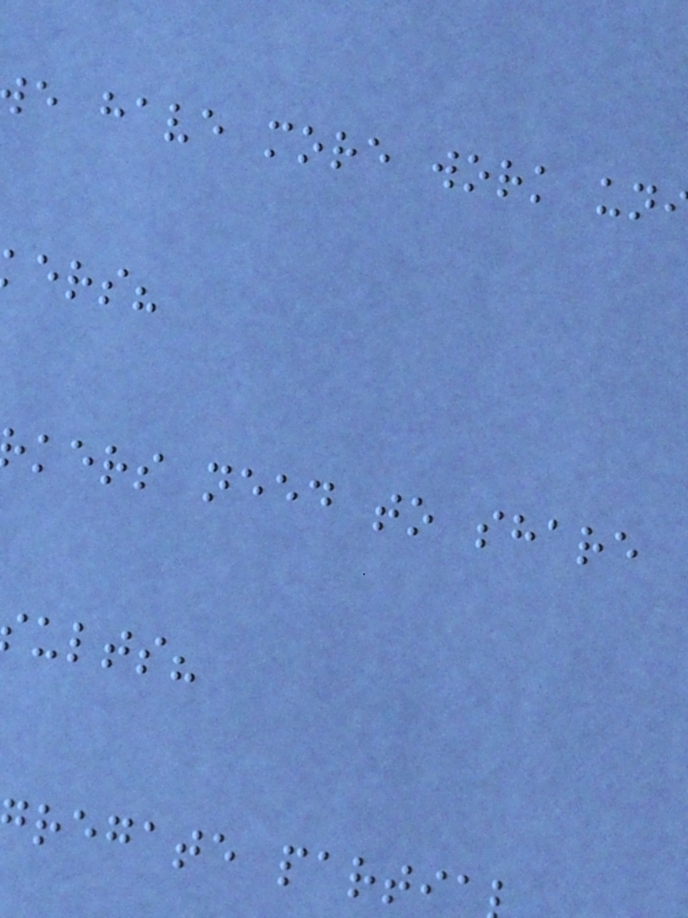e have more work un
ers?
kers need to share
ults?
regate parti
